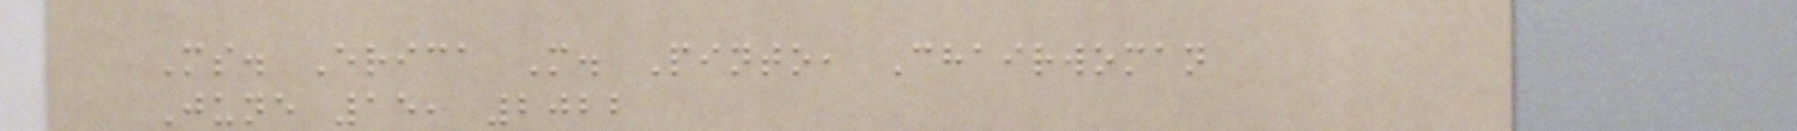Ms. Erica M. Pinto, Chairwoman
June 15, 2022
